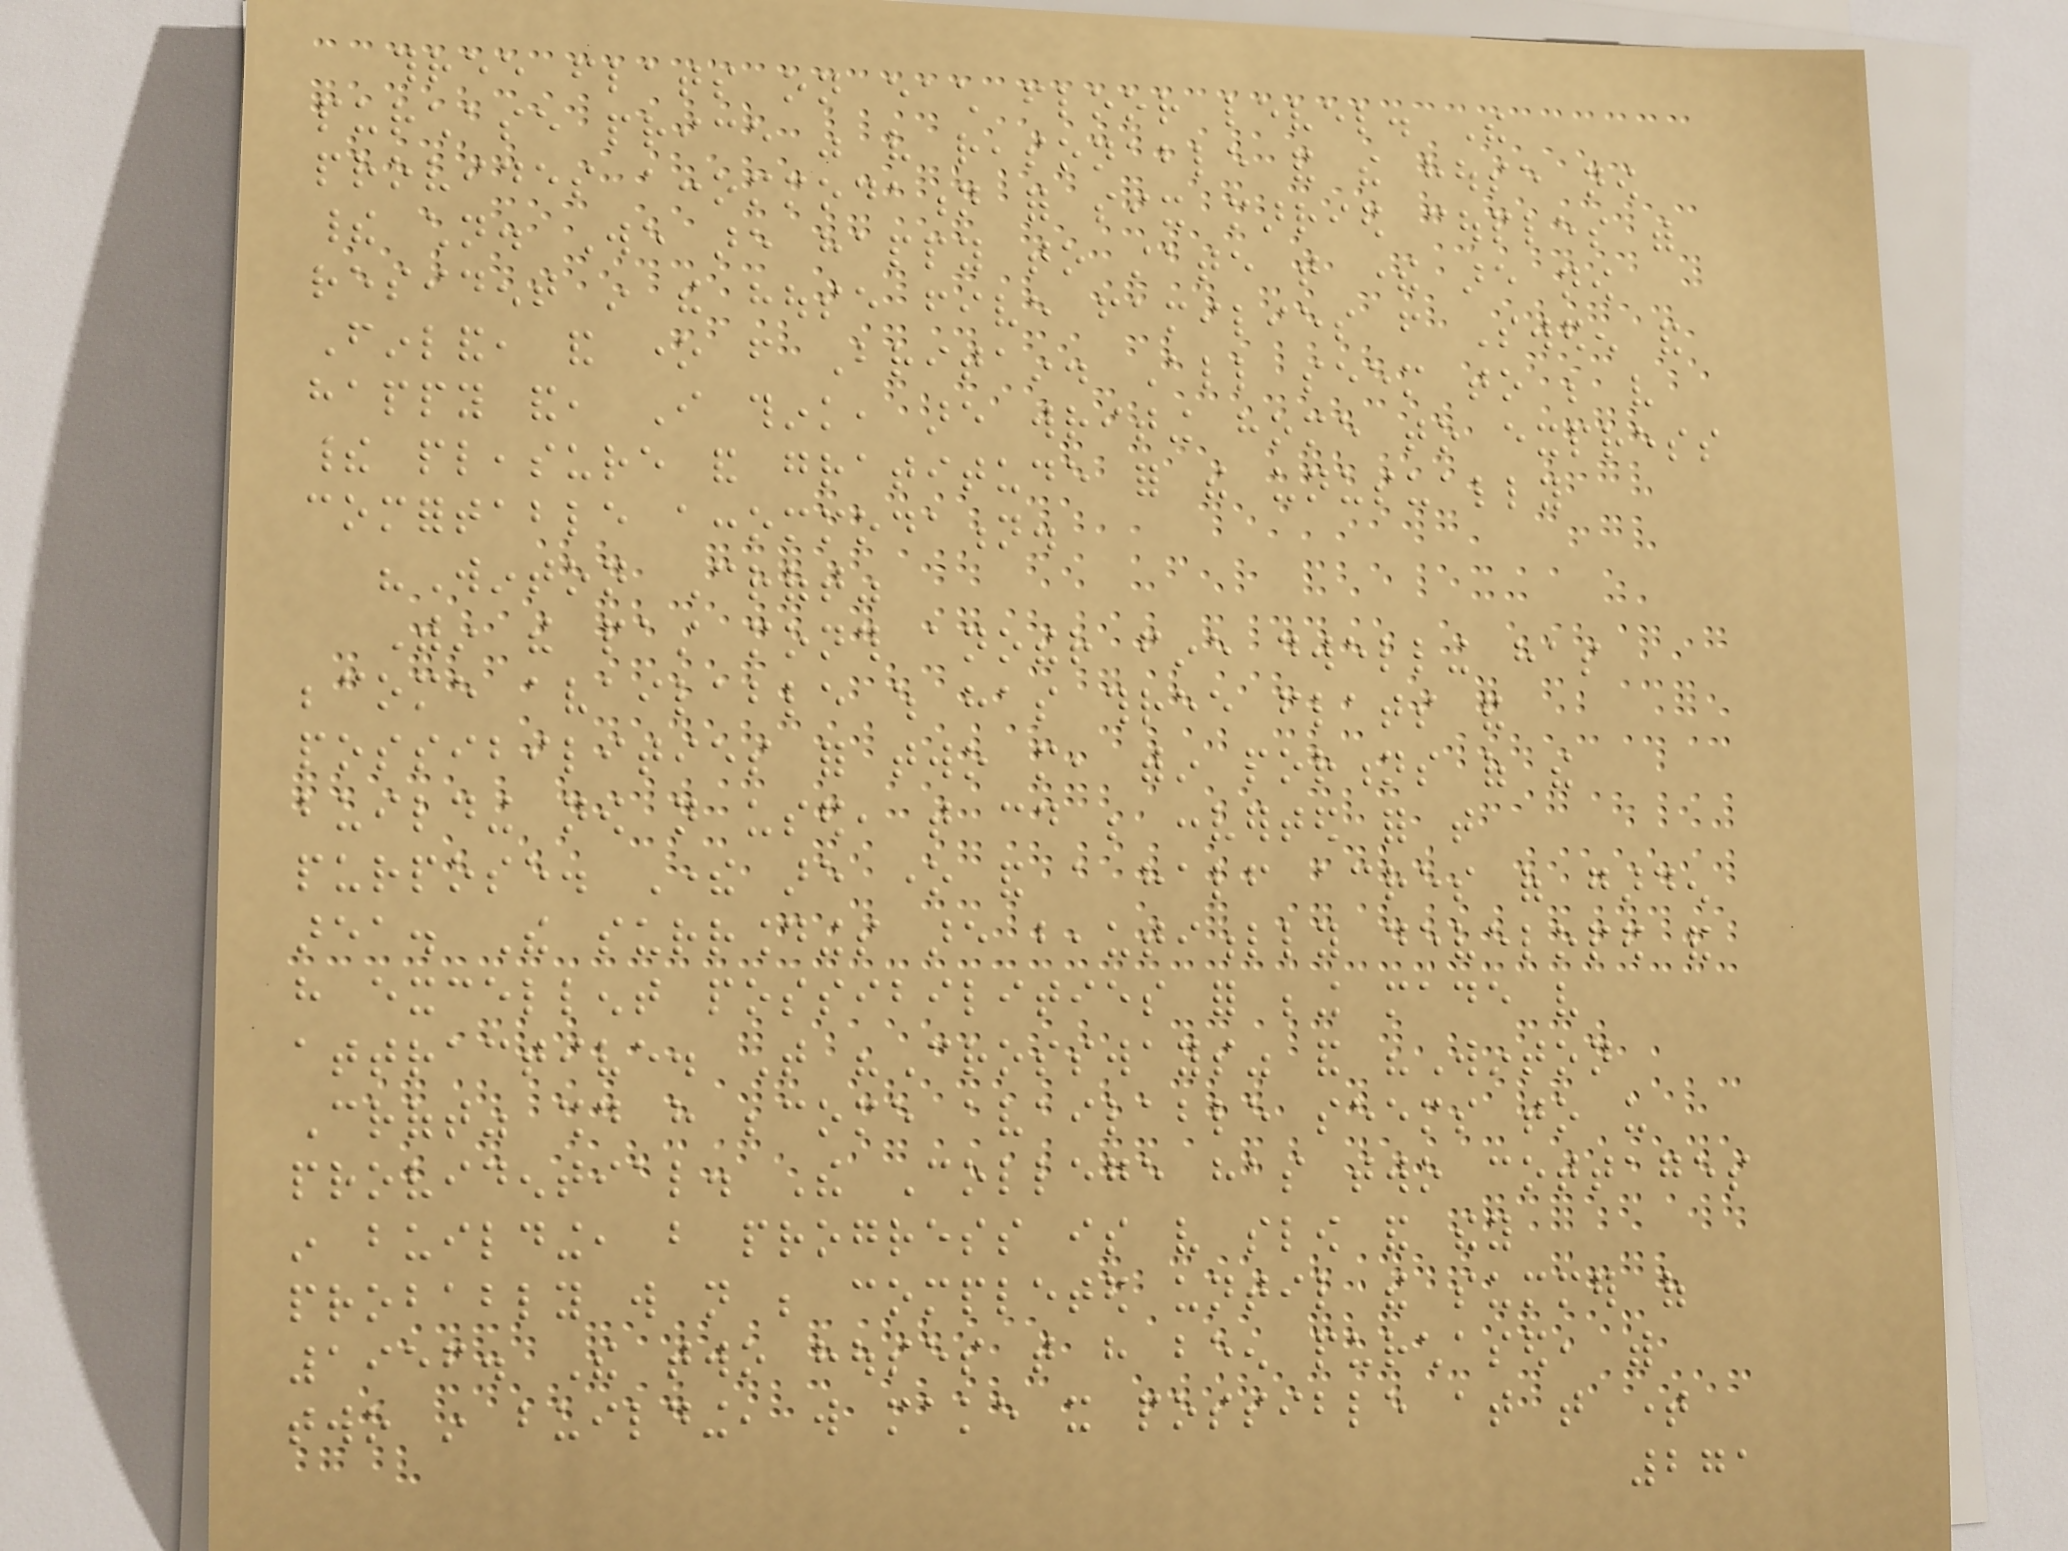three flats on each floor level. The
purchase price was very reasonable and the house now
provides accommodation for six married couples with
their children. We are happy to state that there are now
resident in the house five families from Sweden and
Finland, and one from Britain. All seem to be very
happy and, I think, are writing home to express
their pleasure and gratitude for the unusually
comfortable accommodation.
"Winton Croft"
Within the past month another fine dwelling has
become available which has three flats and
possibilities for two more, within portions of the
building now not used, that could be converted for that
purpose. There are one and a half acres of garden
area. The surroundings are beautifully developed and
have excellent possibilities for being made very
attractive. That "Crossways" and "Winton
Croft" should have become available seems to us
providential. The College has two cottages
in building, but progress is very slow and they
probably will not be completed until the summer of
1956. The two houses that have been purchased, with
two in building, will make it possible at that time
271
